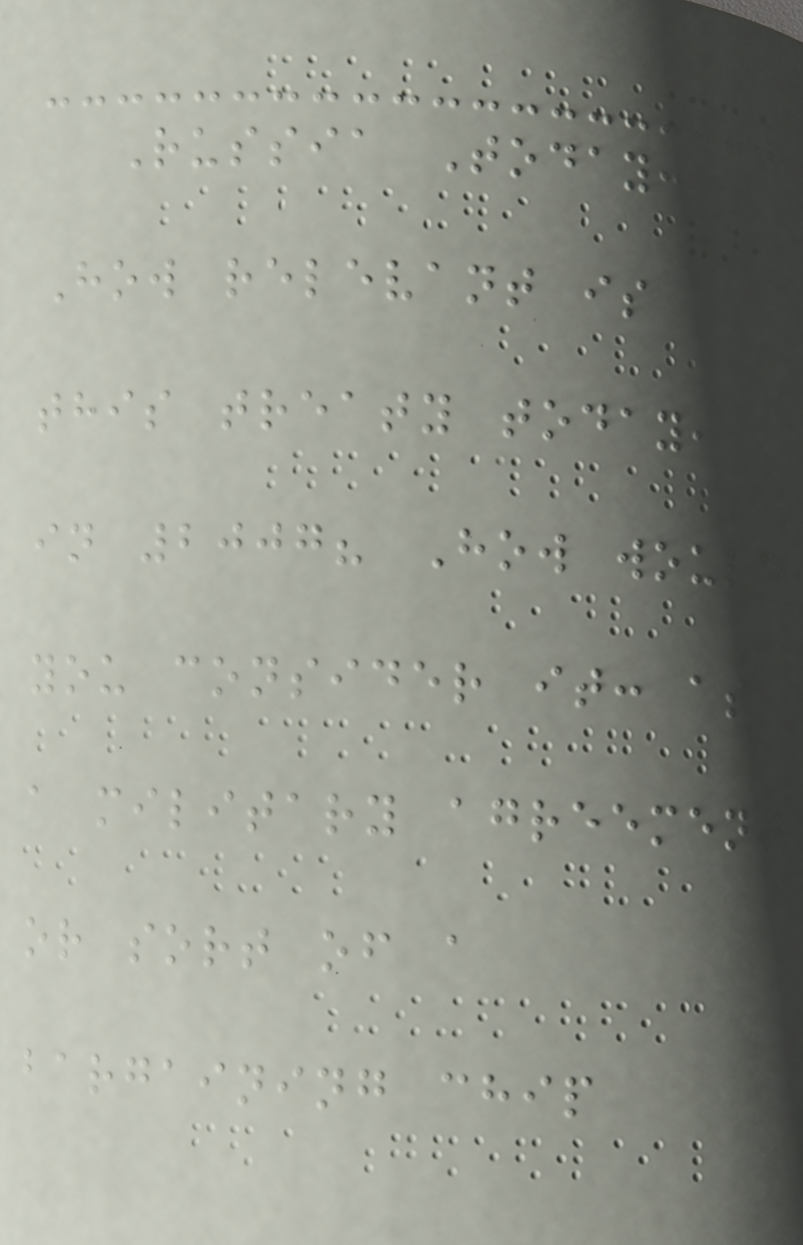Russia Today:
How relevant is
this treaty today,
in 2007? How would
you consider it: as
a military agreement
or sort of a
bargaining chip
